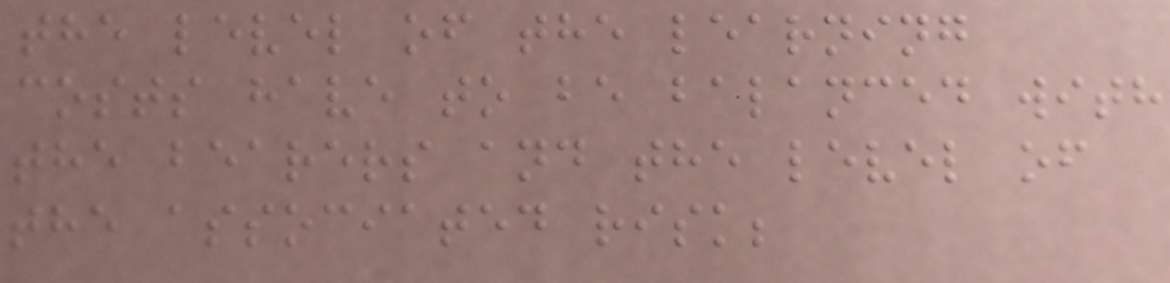the level of the learning
costs have to be balanced with
the bearers and the level of
the associated risk;
